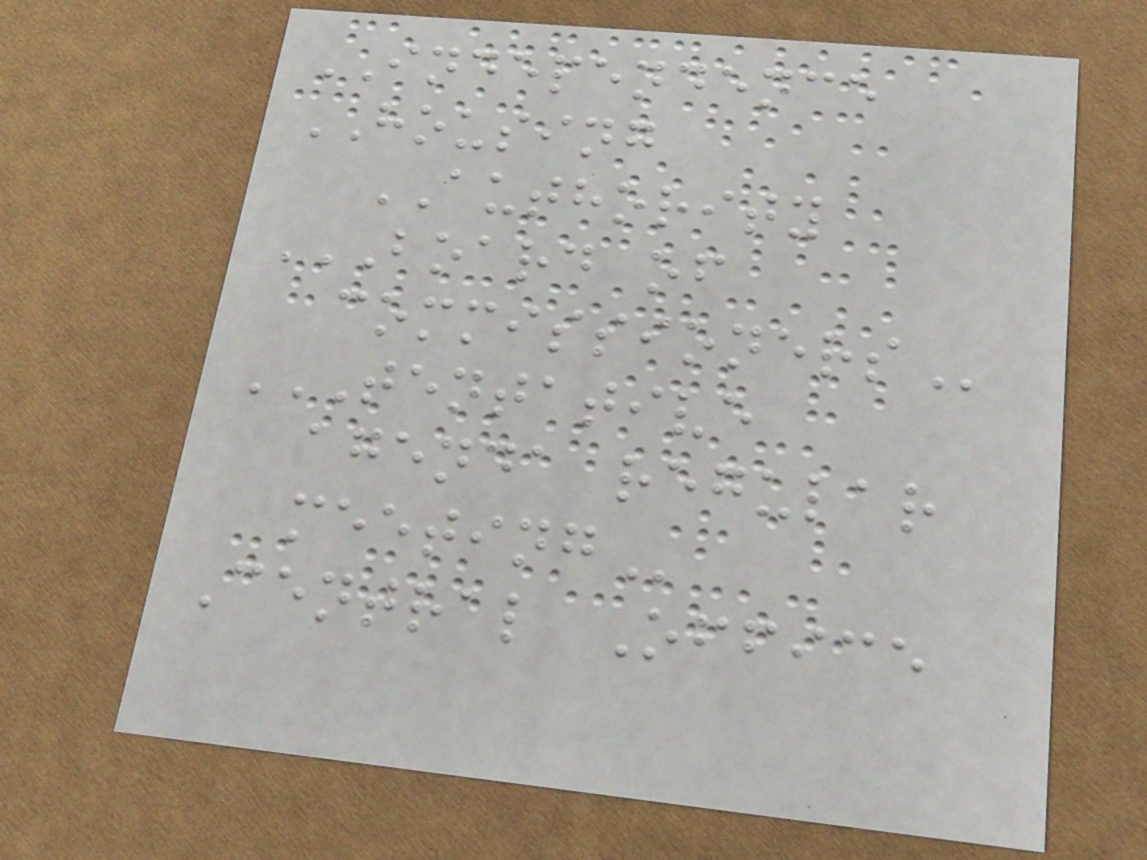INDEPENDENCE
HOUSING
AUTHORITY
BOARD OF
COMMISSIONERS
TENTATIVE
AGENDA REGULAR
MEETING
Central Office
